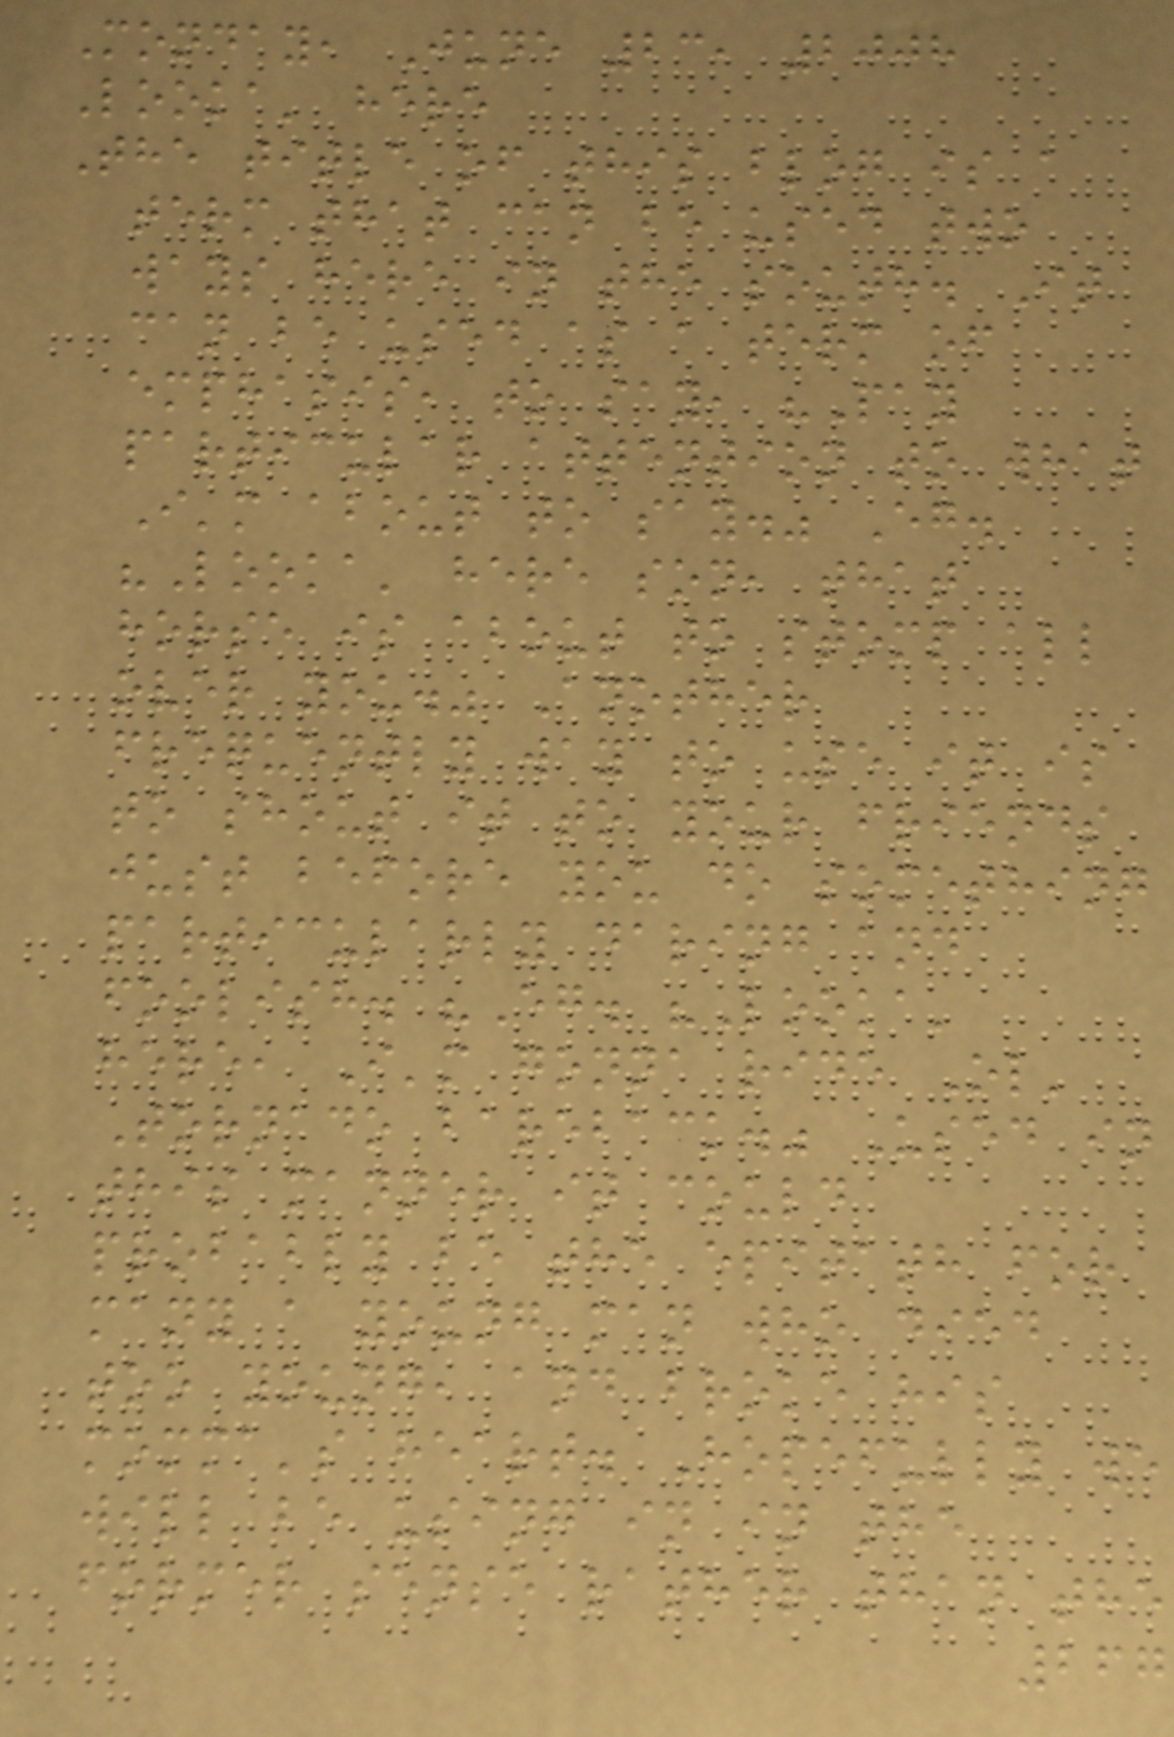Monday, June 23, 2008
Looka' here
The title of this blog is a
term that can be used two
ways here in the south. It
can be used as a term of
emphasis, to say, "Pay
particular attention to what
I'm about to say." Eg.
"Looka' here son, that
horse is about to stomp all
over you." Another
frequently way to use it is
to shout it to your friends
just before you do something
particularly daring and
foolish. "Eg. "Looka'
here, I'm gonna ride Ol'
Tornado bareback." Used in
this manner it could
probably be the epitath for
many a young man who died
too young, and broke his
momma's heart. Hopefully we
will be using in in the
former sense rather than the
267
